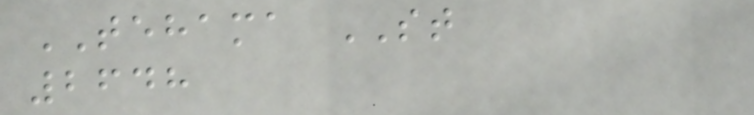TEHAMA ST
2648
